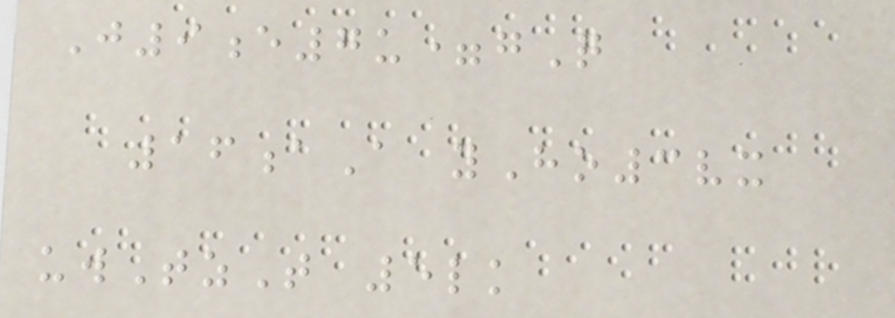J9e7u=gQ
16aA yHo3vx
uwTzT 5lk
